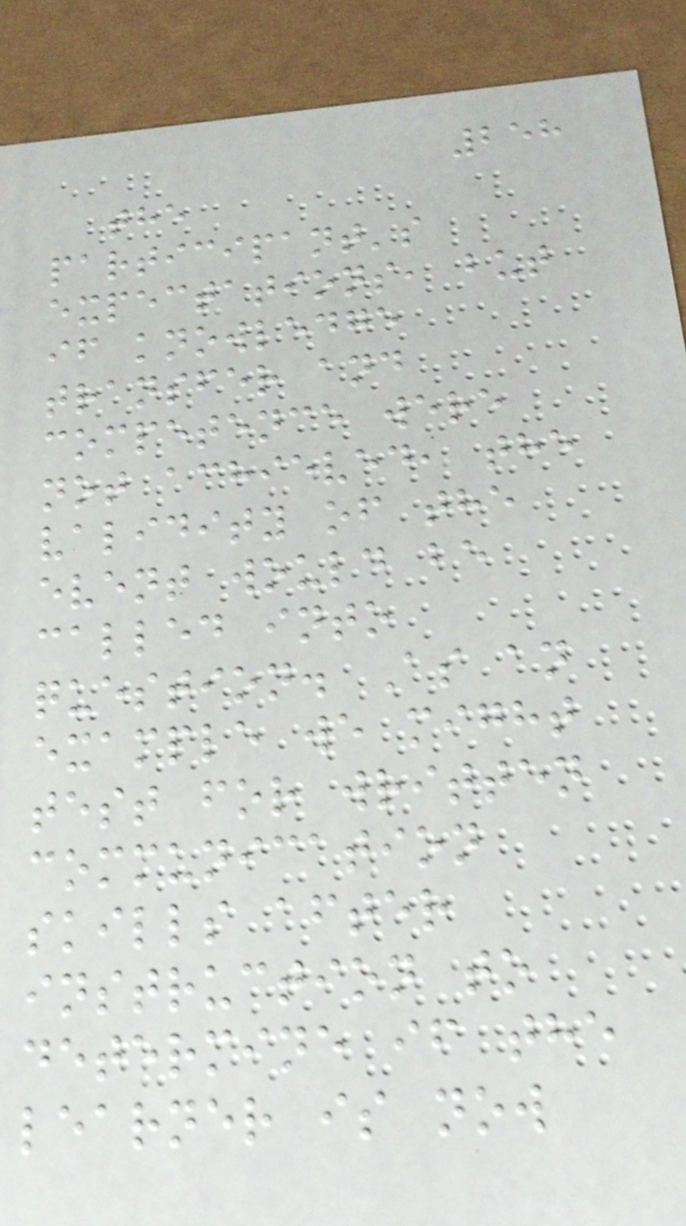258
the
participant's
expectations, but
if knowledge
transfer and
competence were
not achieved, the
validity of the
event would be
called into
question. As an
example we might
test for written
communication
skills after
instruction to
determine if the
learner is now
